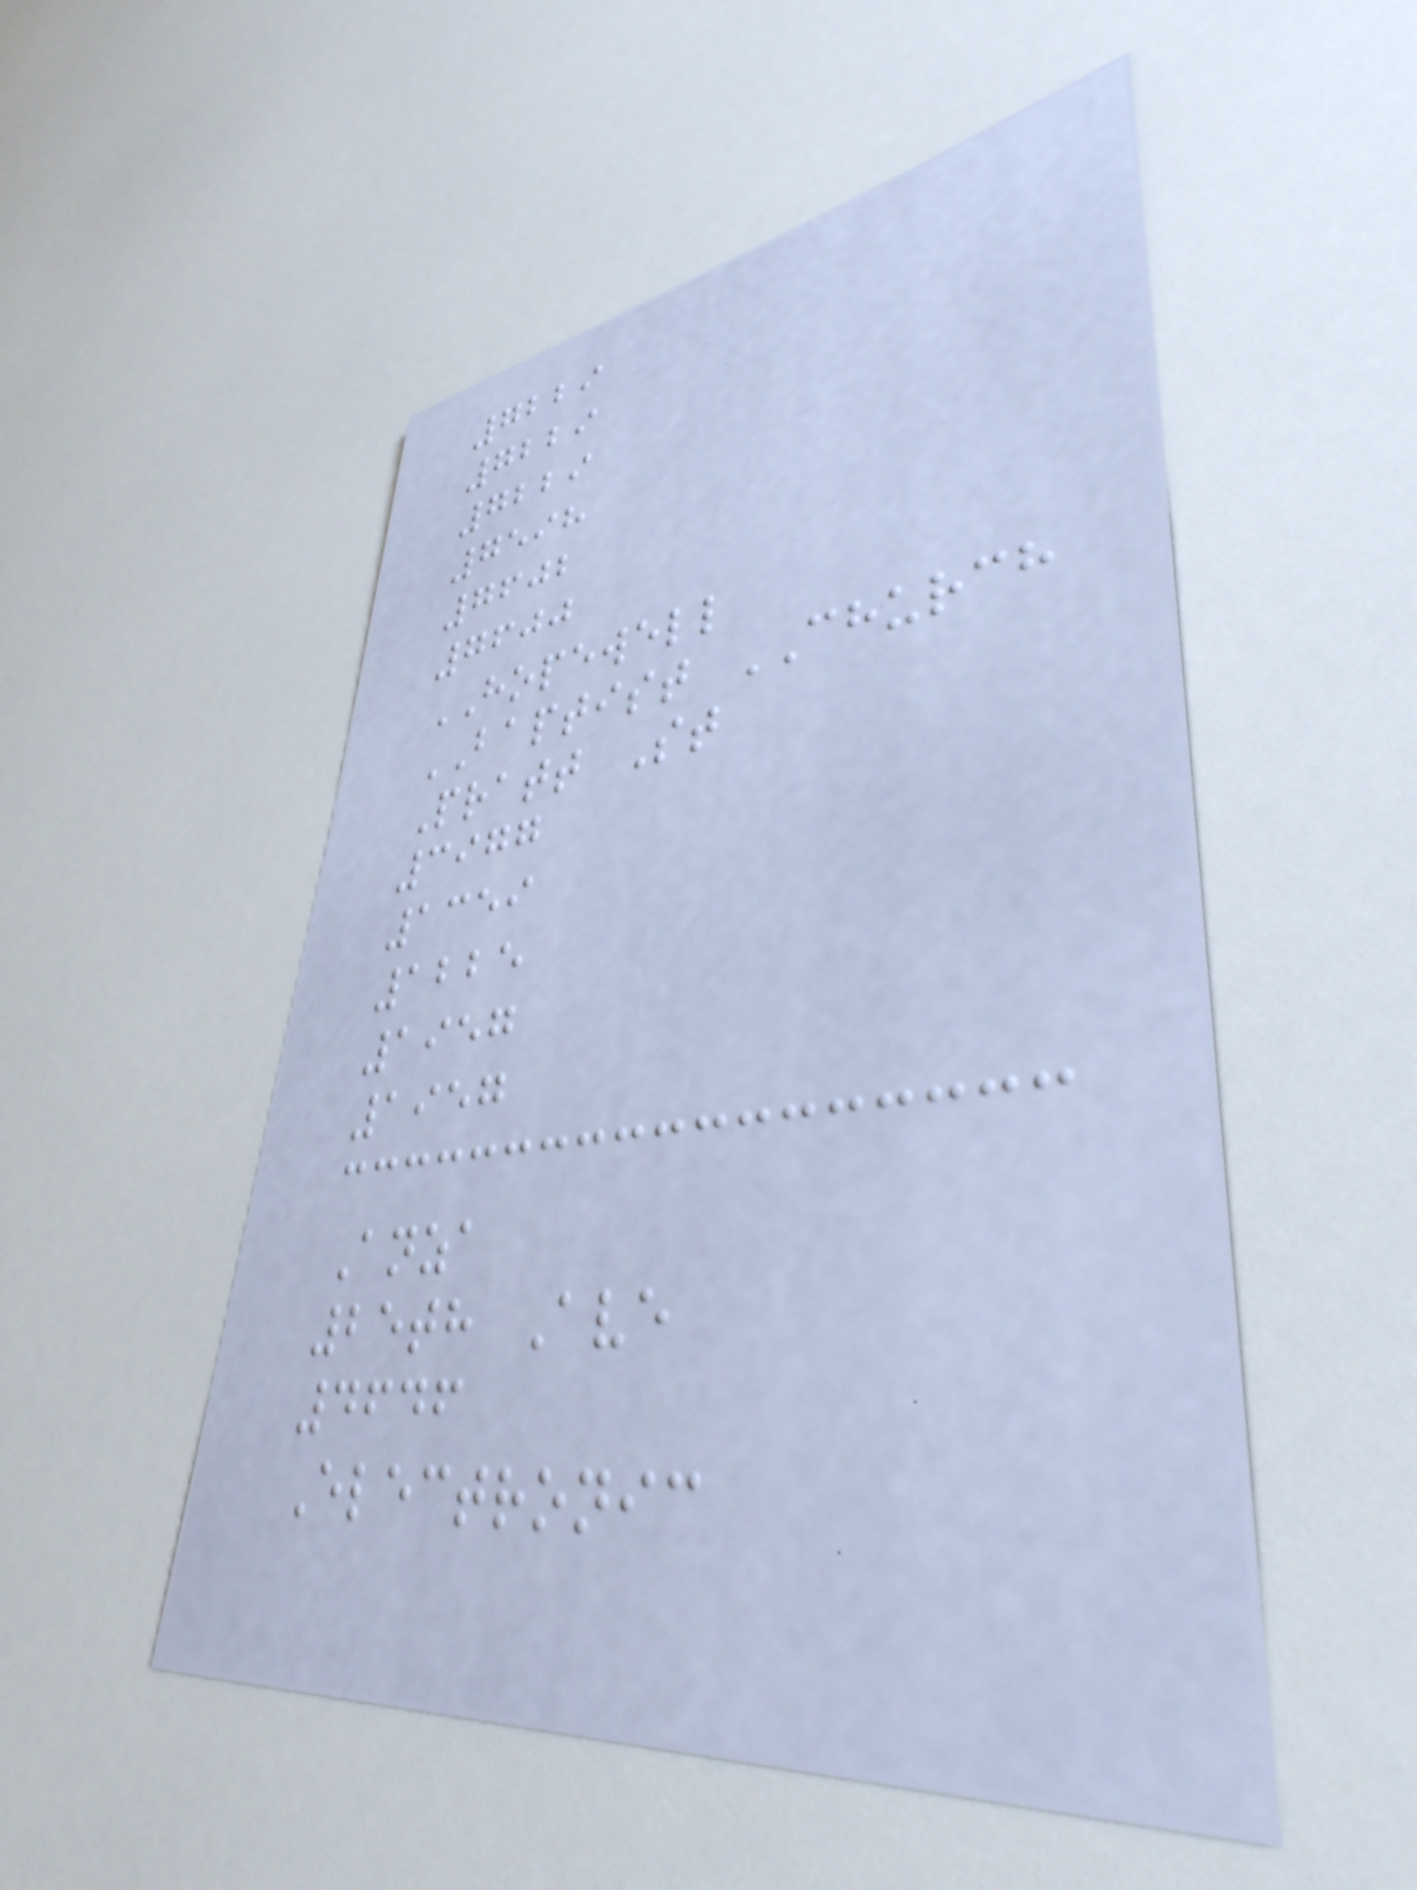7229
7229
7229
7598
7602
7600
HOPEWELL
BAPTIST CHURCH
Pratt St
3977
1359
1225
1957
1957
Anza
25th Ave
4646
Electronic
